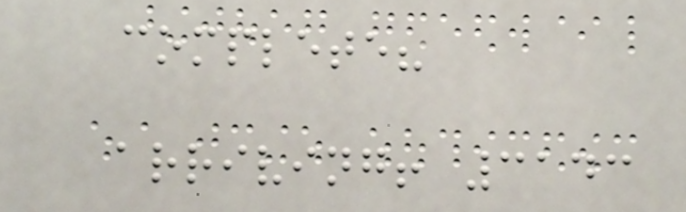complete?
arriving! 3143
